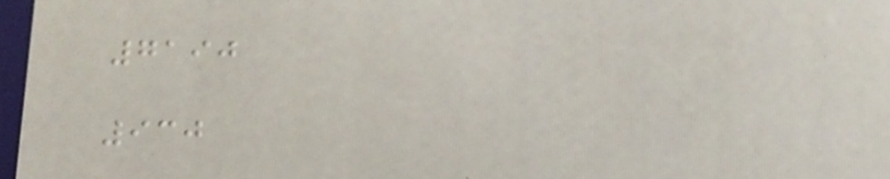7190
930
